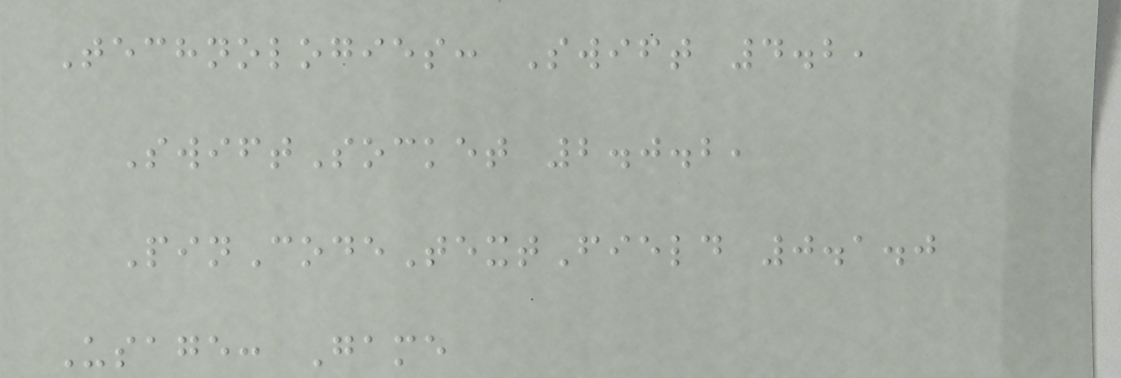Technologies: Swift 4.2,
SwiftSocket 2.0.2,
PinCodeTextField 0.1.0
Usage: Game
